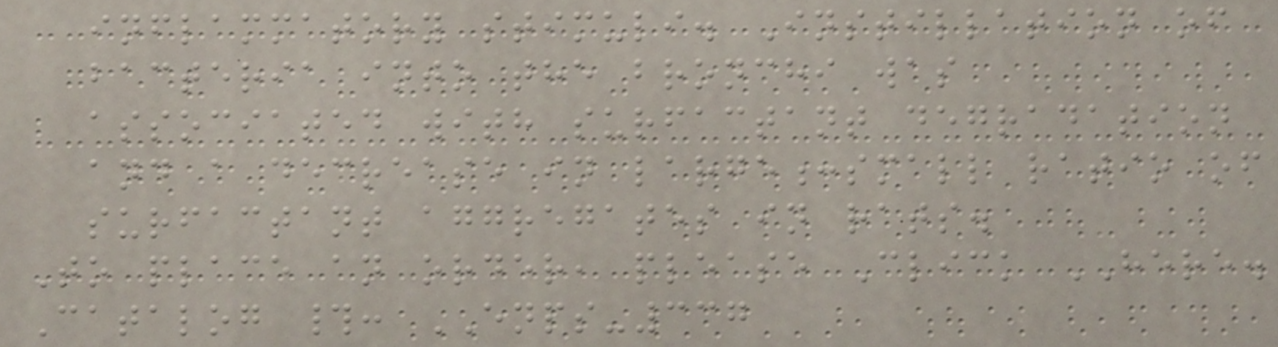inflammatory stimuli. Instillation of
bacteria into the bronchi was
associated with surfactant degradation
and a decrease in large:small ratio of
surfactant aggregates in rats.
To place an order, please Click HERE.
Catalog #: ENPS-337
